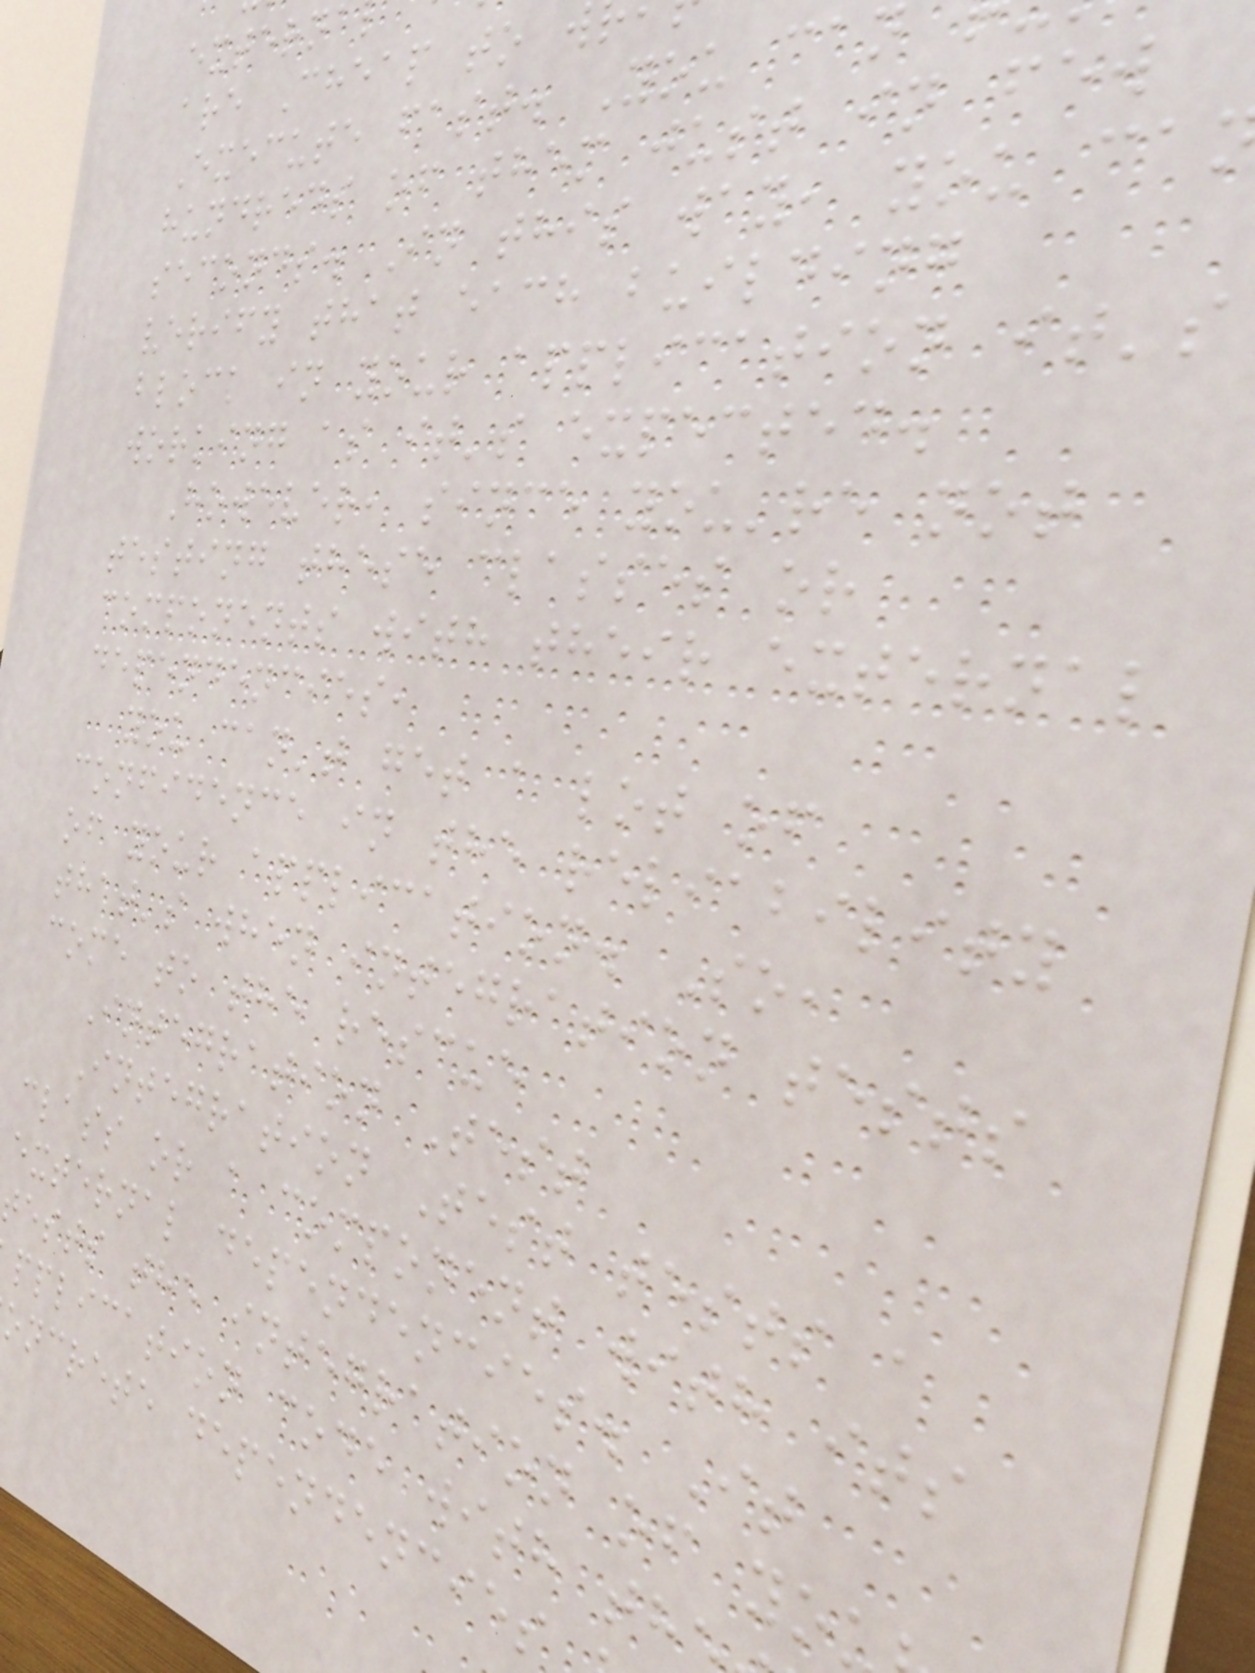externa
are Cheap to w
Execute fast. You can
hundreds of them just in few
seconds. In this way, you ca
verify that each building
block in your application it's
working as it's expected.
However, since you're not
testing these classes or
components with their external
dependencies,
you can't get a lot of
confidence in the reliability
of your application. So,
that's when integration tests
come to the rescue
Integration Test
Integration Test tests a
class or a component with its
external dependencies. It
tests the integration of yo
pplication code with th
oncrete dependencies
